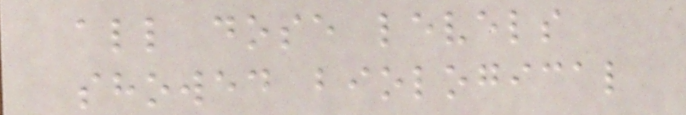all dose levels
showed biological
